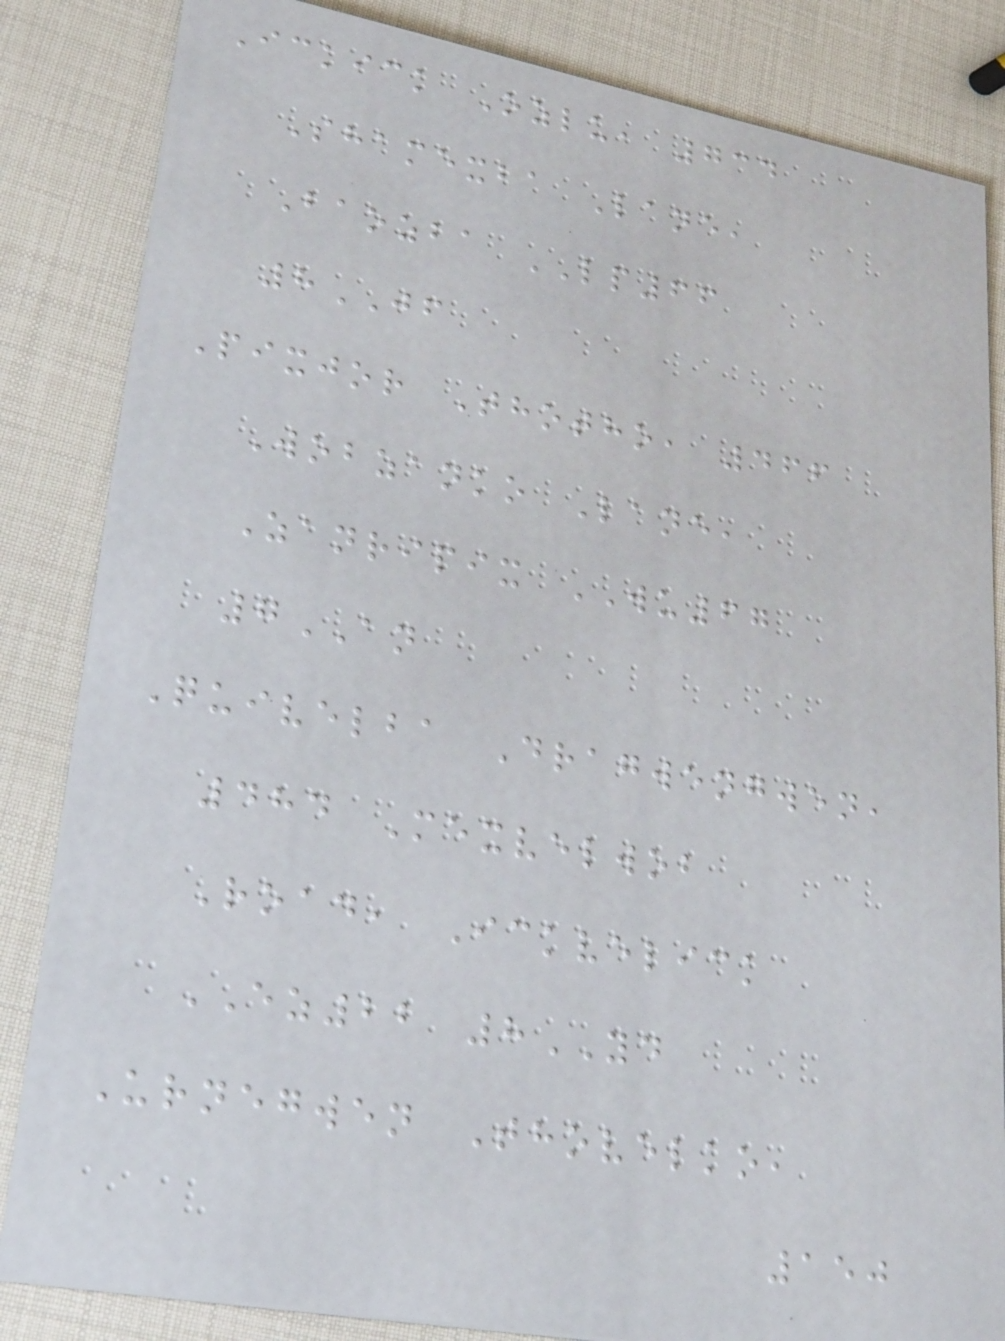Ickick Ozlu, 734
Shamexba Lane,
Baozba LP66
8JF
Pixjor Thotho, 466
Wobzanko Lane,
Zanripix WU67
7AN
Quivelba Dragwengwen,
484 Mexvelwob
Road, Ickvelick
EZ22 8YD
Urnegwen Thovelko,
150
